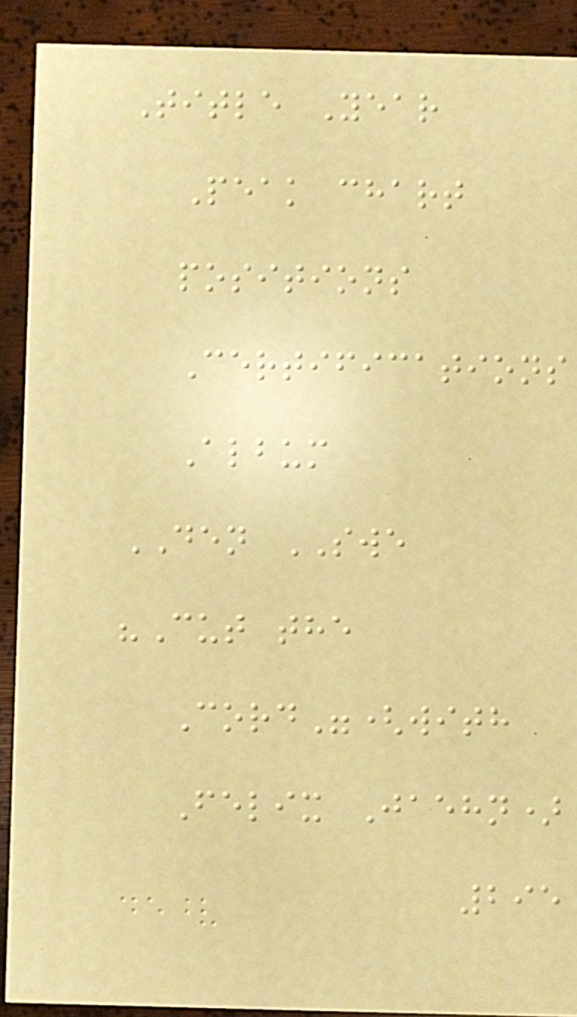Title Year
Peak chart
positions
Certifications
Album
DEN SWE
"Cut the
Cord"(with
Felix Jaehn)
295
